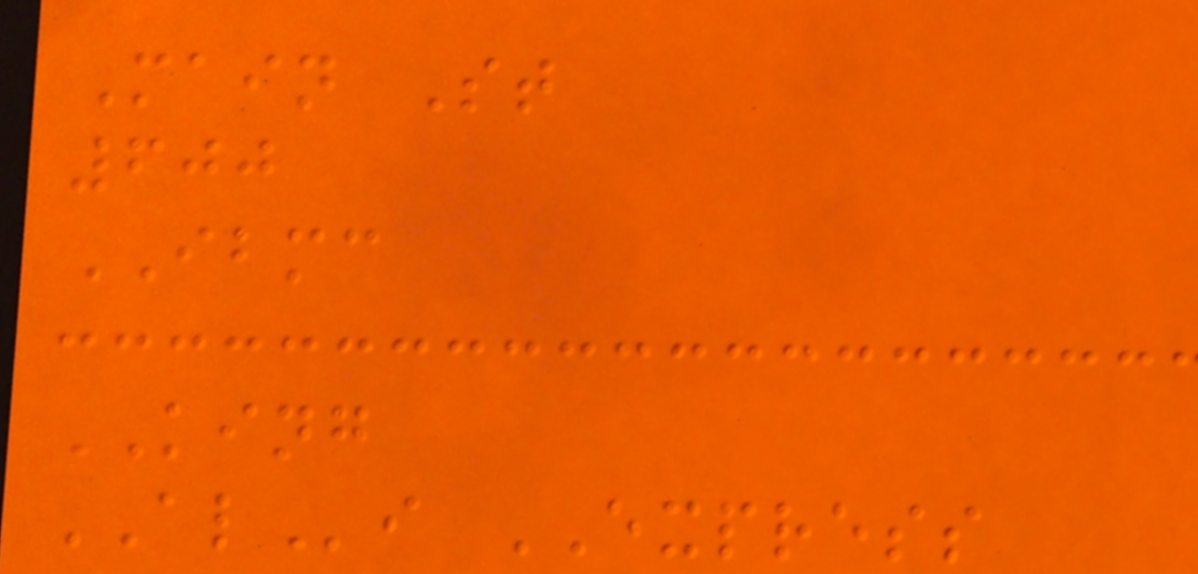Main St
600
IBMC
KING
ALi EXPRESS
